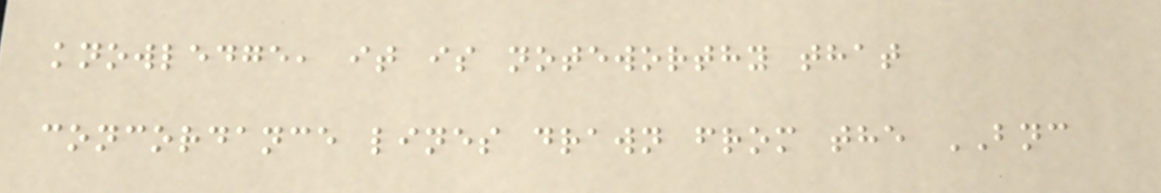knowledge, it is noteworthy that
concordance lines drawn from the BNC
